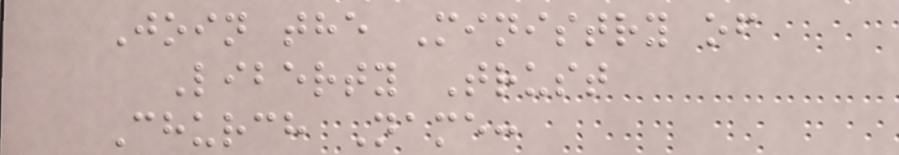Join the Ministry of
Liberty Trust
Church Name:
